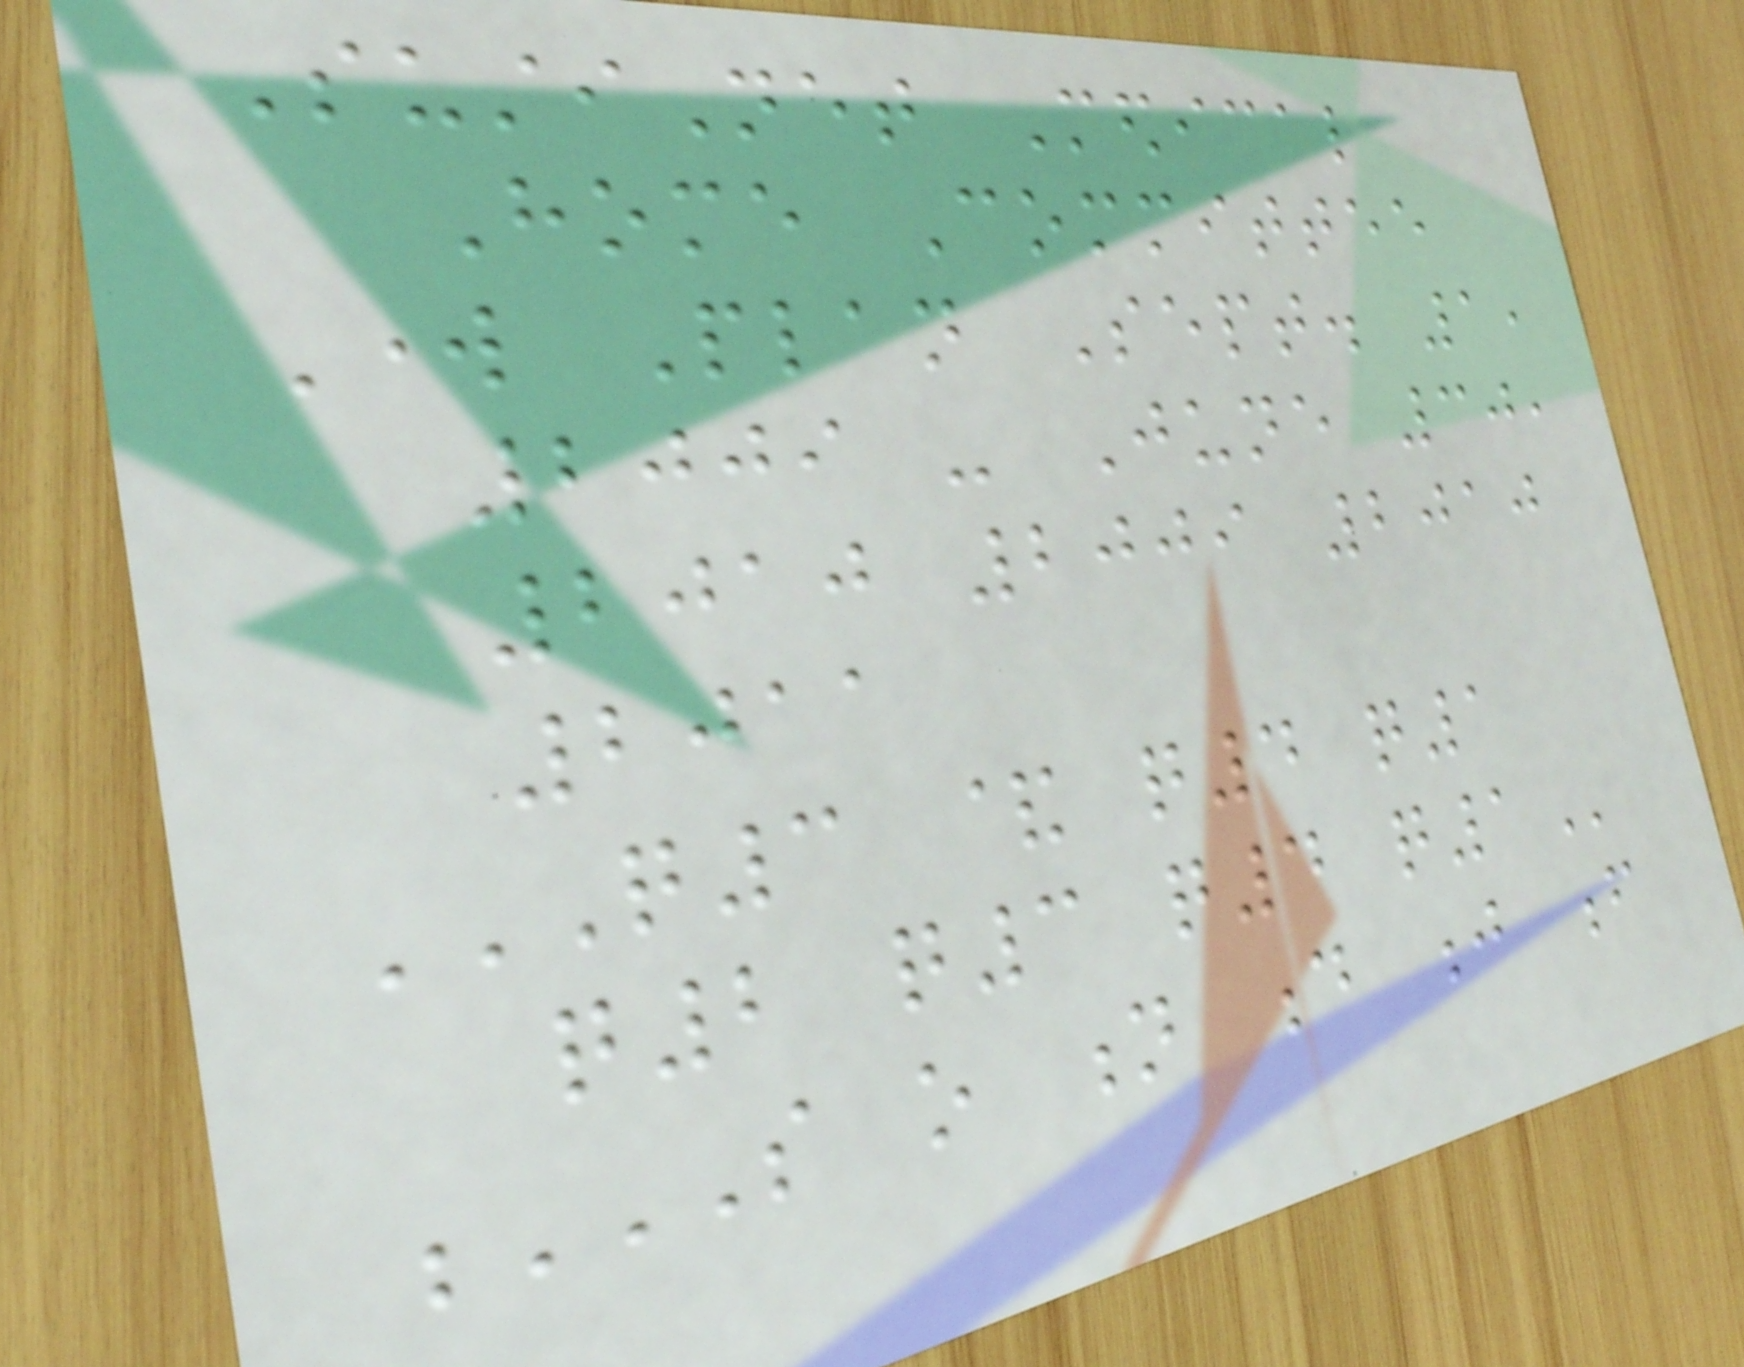SustiNet Medical
Home Committee
Work Plan Sept. 1,
2009 - June 30,
2010 2009 2010
2011
Q3 & Q4 Q1
Q2 Q3 Q4 Q1
S O N D J F
